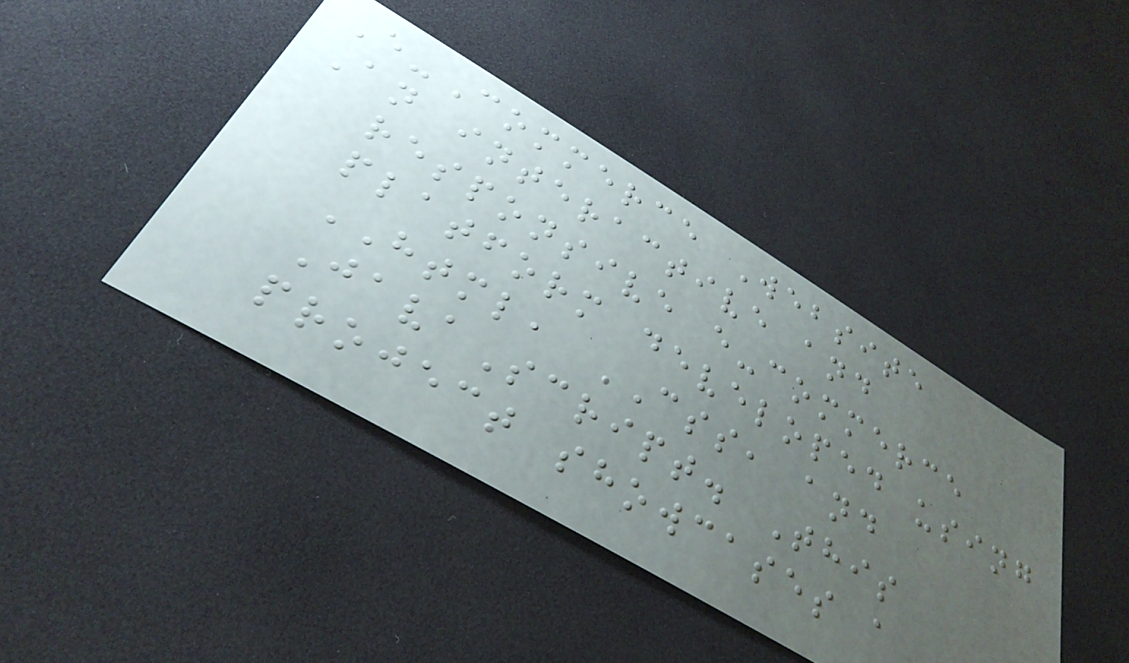E-Commerce Website
An interactive and
responsive e-commerce
platform developed using
HTML, CSS, and
JavaScript. This
project showcases a
